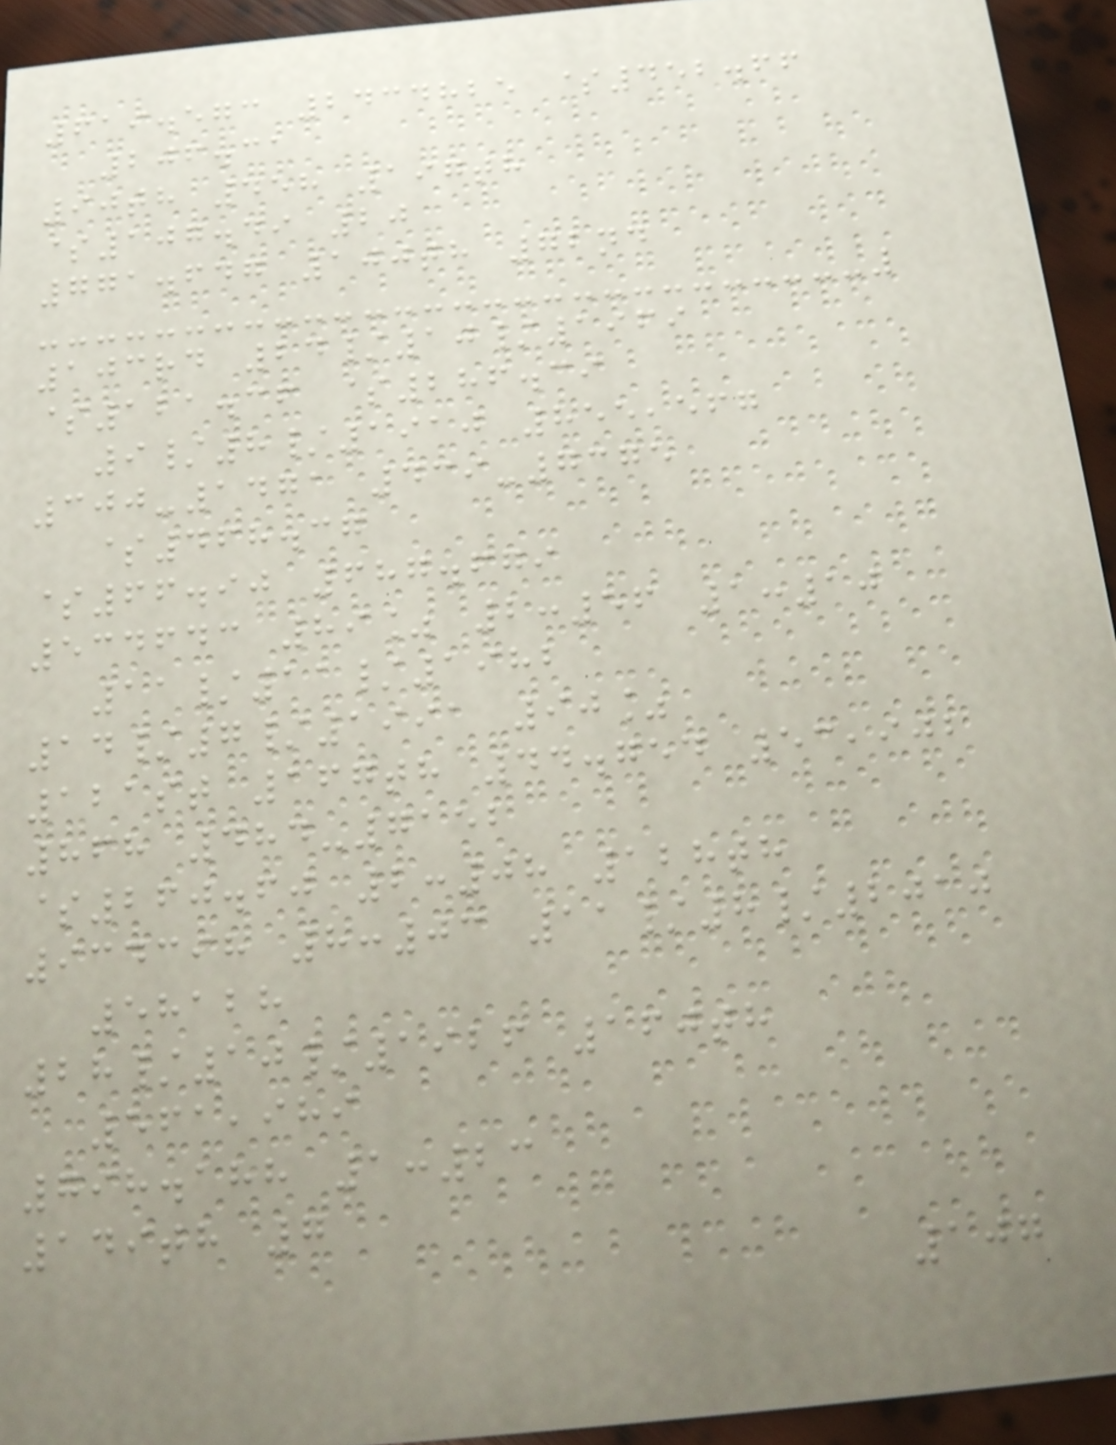619.573 2434825 $452.66
206.31
90th 458 197th
$107.49 20
771.647 100th 72nd
103rd 24/10/1969
$121.36 $286.39
9/8/1910 855,567
300-1471 439-7375
$468.37
$66.90 687.679
534643 89% 2:56 1:10
11/11/1982
14/7/1991 90%
121st 167th 44.754 53,902
868 484-7152
$260.60 2:08 128th
934398 8:03 11/8/2010
58128
28/10/1926 160th
561,989
798.188 1:23
149th 7
107
